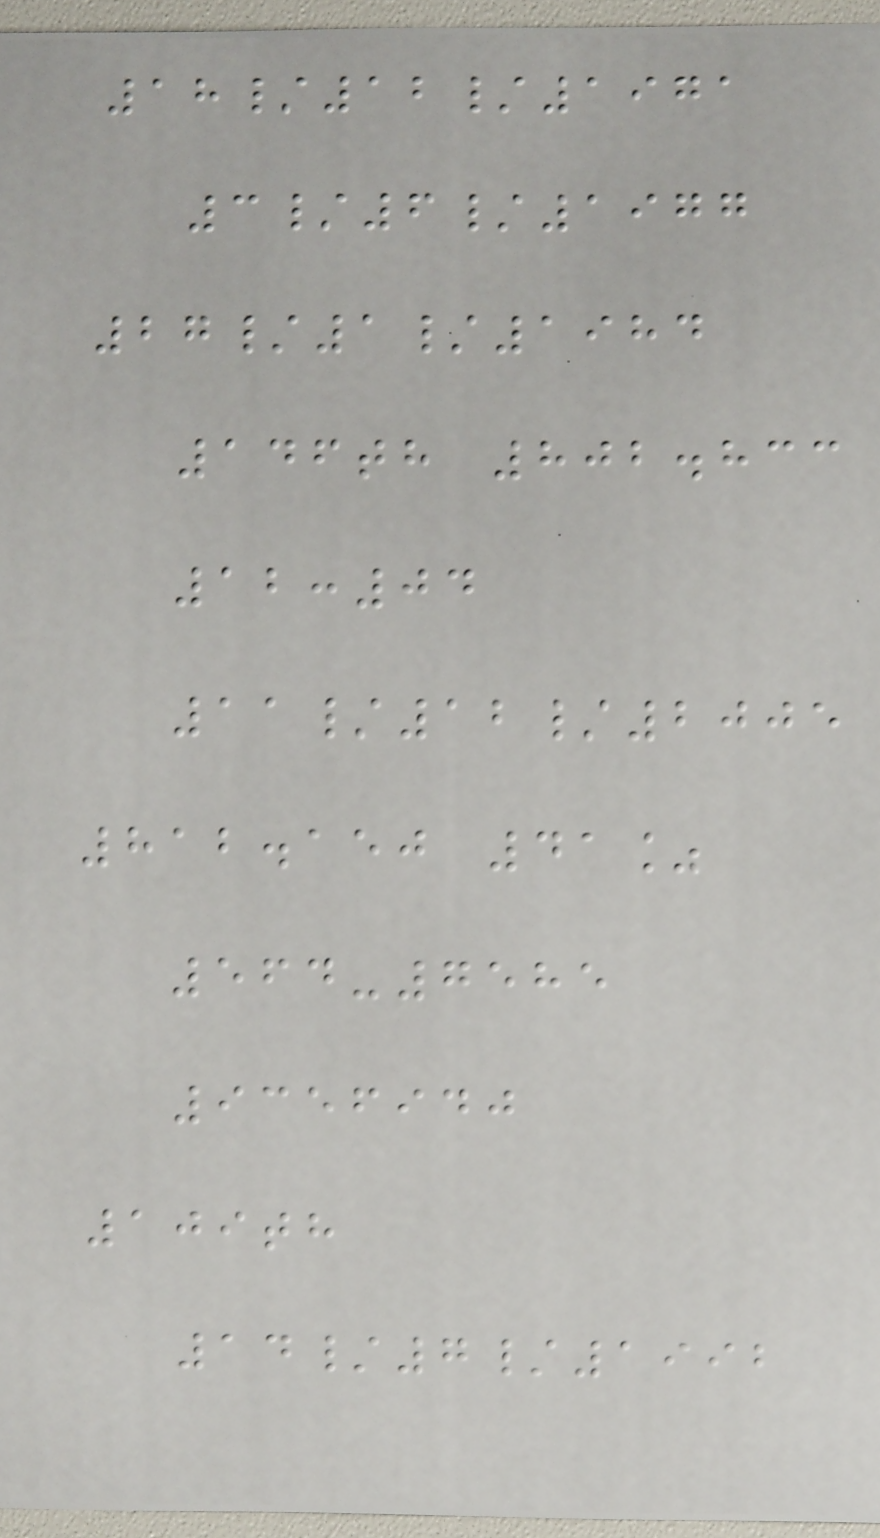18/12/1971
3/6/1977
27/1/1984
146th 802.833
12:04
11/12/2005
812.150 41%
564-7585
9356940
109th
14/7/1992
